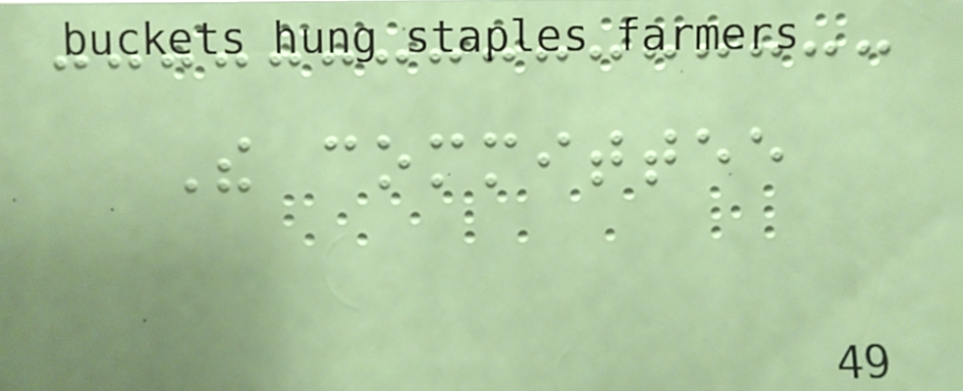The committee
